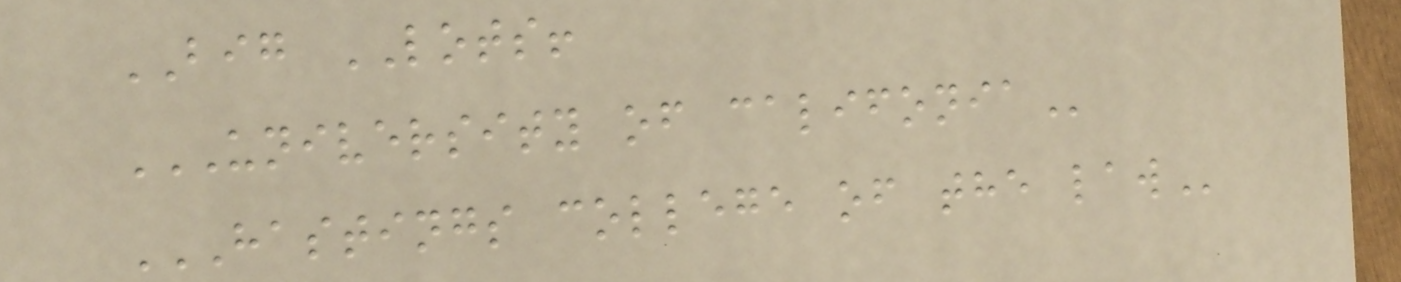BIG LOTS!
UNIVERSITY OF CALIFONIA
HASTINGS COLLEGE OF THE LAW
